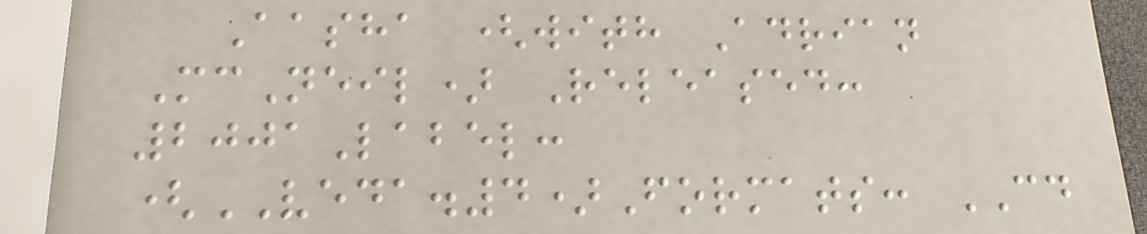Aasha (with Adrian
McNeil) Released:
2001Label:
(VEDA.4)Formats: CD
